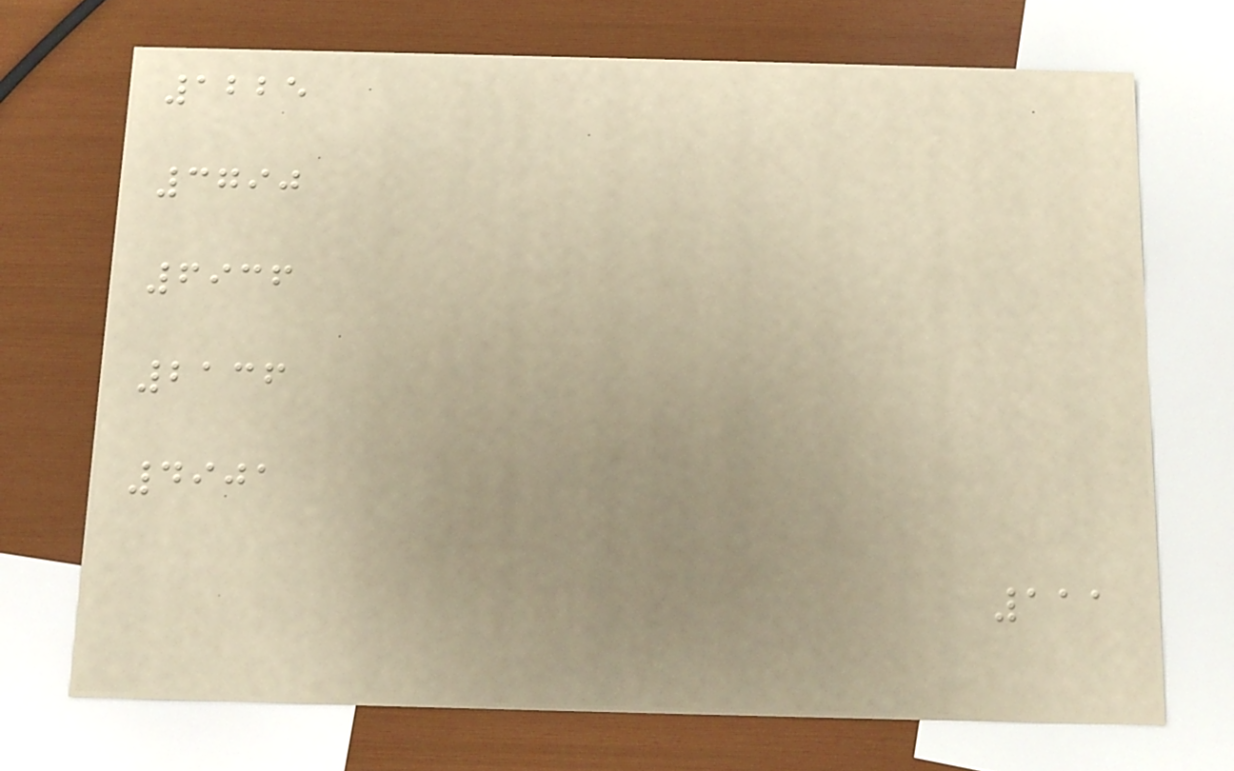1225
3790
6936
2136
4901
111
